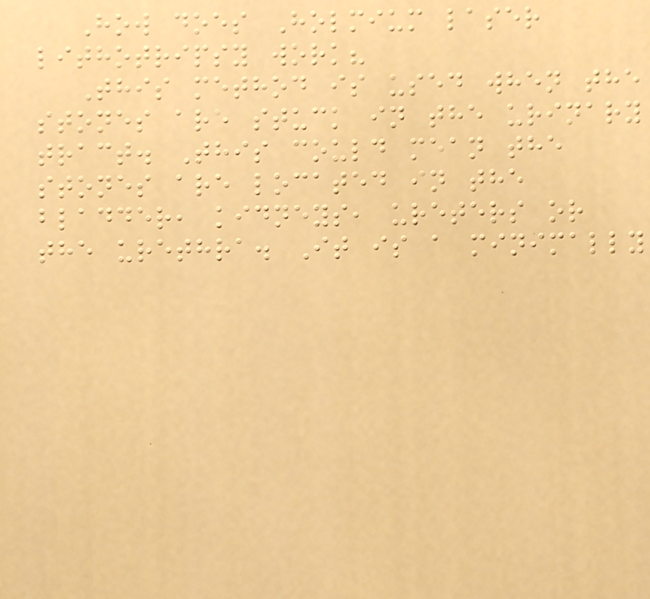How does Holmium laser
lithotripsy work?
This method is used when the
stones are stuck in the urinary
tract. This could mean the
stones are located in the
bladder, kidneys, ureters or
the urethra. It is a minimally
